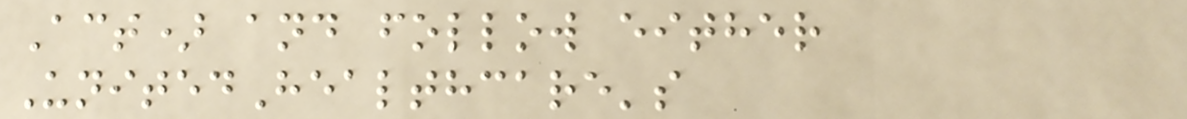Act) and follow either
UnitedHealthcare's
